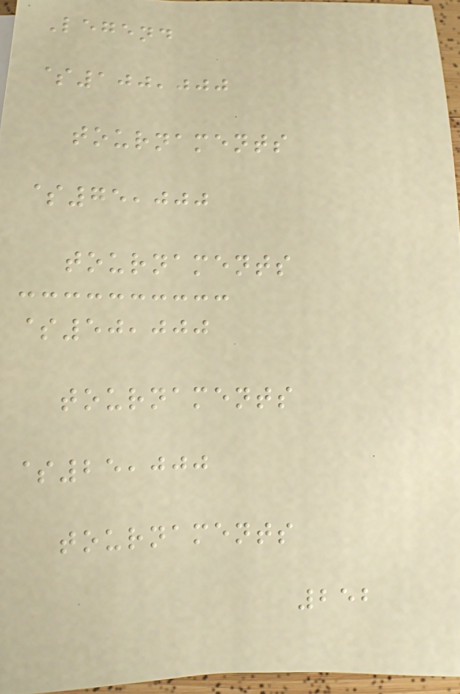Legend
$100,000
tournaments
$75,000
tournaments
$50,000
tournaments
$25,000
tournaments
252
